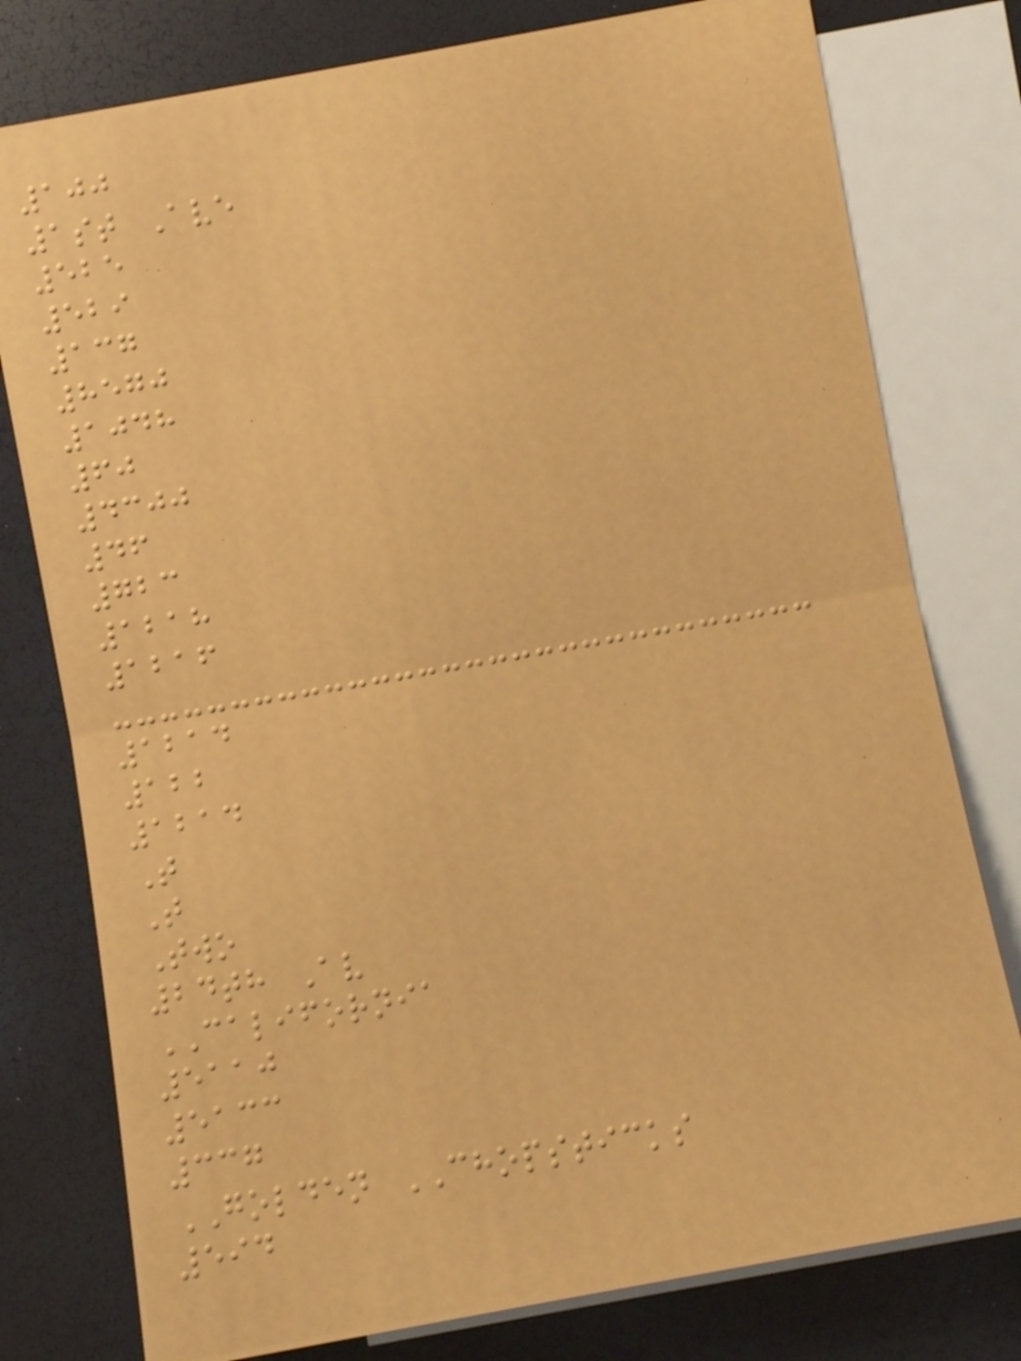100
1st Ave
525
529
137
8570
1048
60
4300
46
723
1218
1216
1214
122
1214
T
T
Two
24th Av
CALIFORNIA
5110
5133
337
GOLDEN CHOPSTICKS
594
